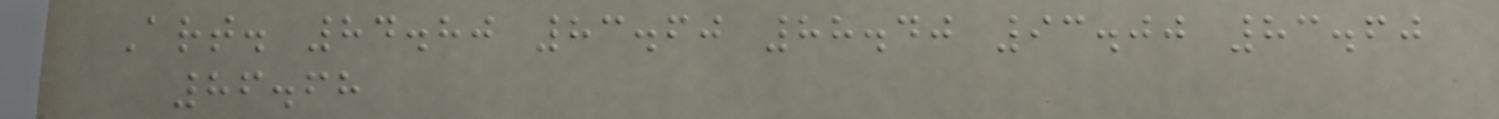Art. 84.80 83.60 88.40 93.00 83.60
86.68
